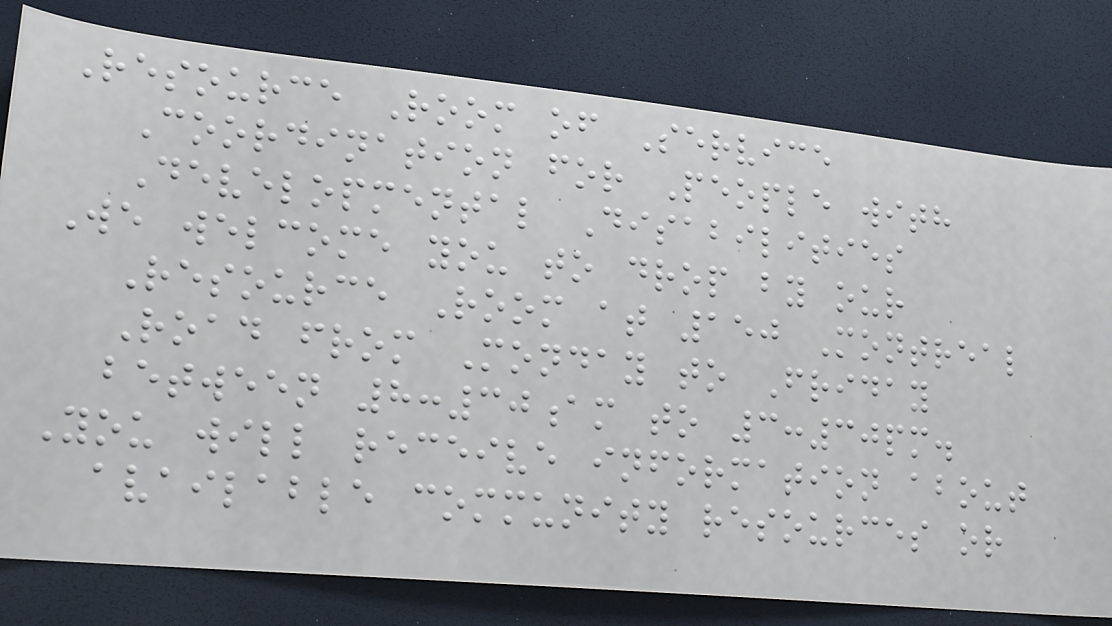Resource Room of Service
Coordination for People with
Developmental Disabilities
We welcome you to drop by our
Resource Room at 150 Montreal
Road from Monday to Friday
between 8:30am to 3:30pm.
You will receive information about
available community resources or
